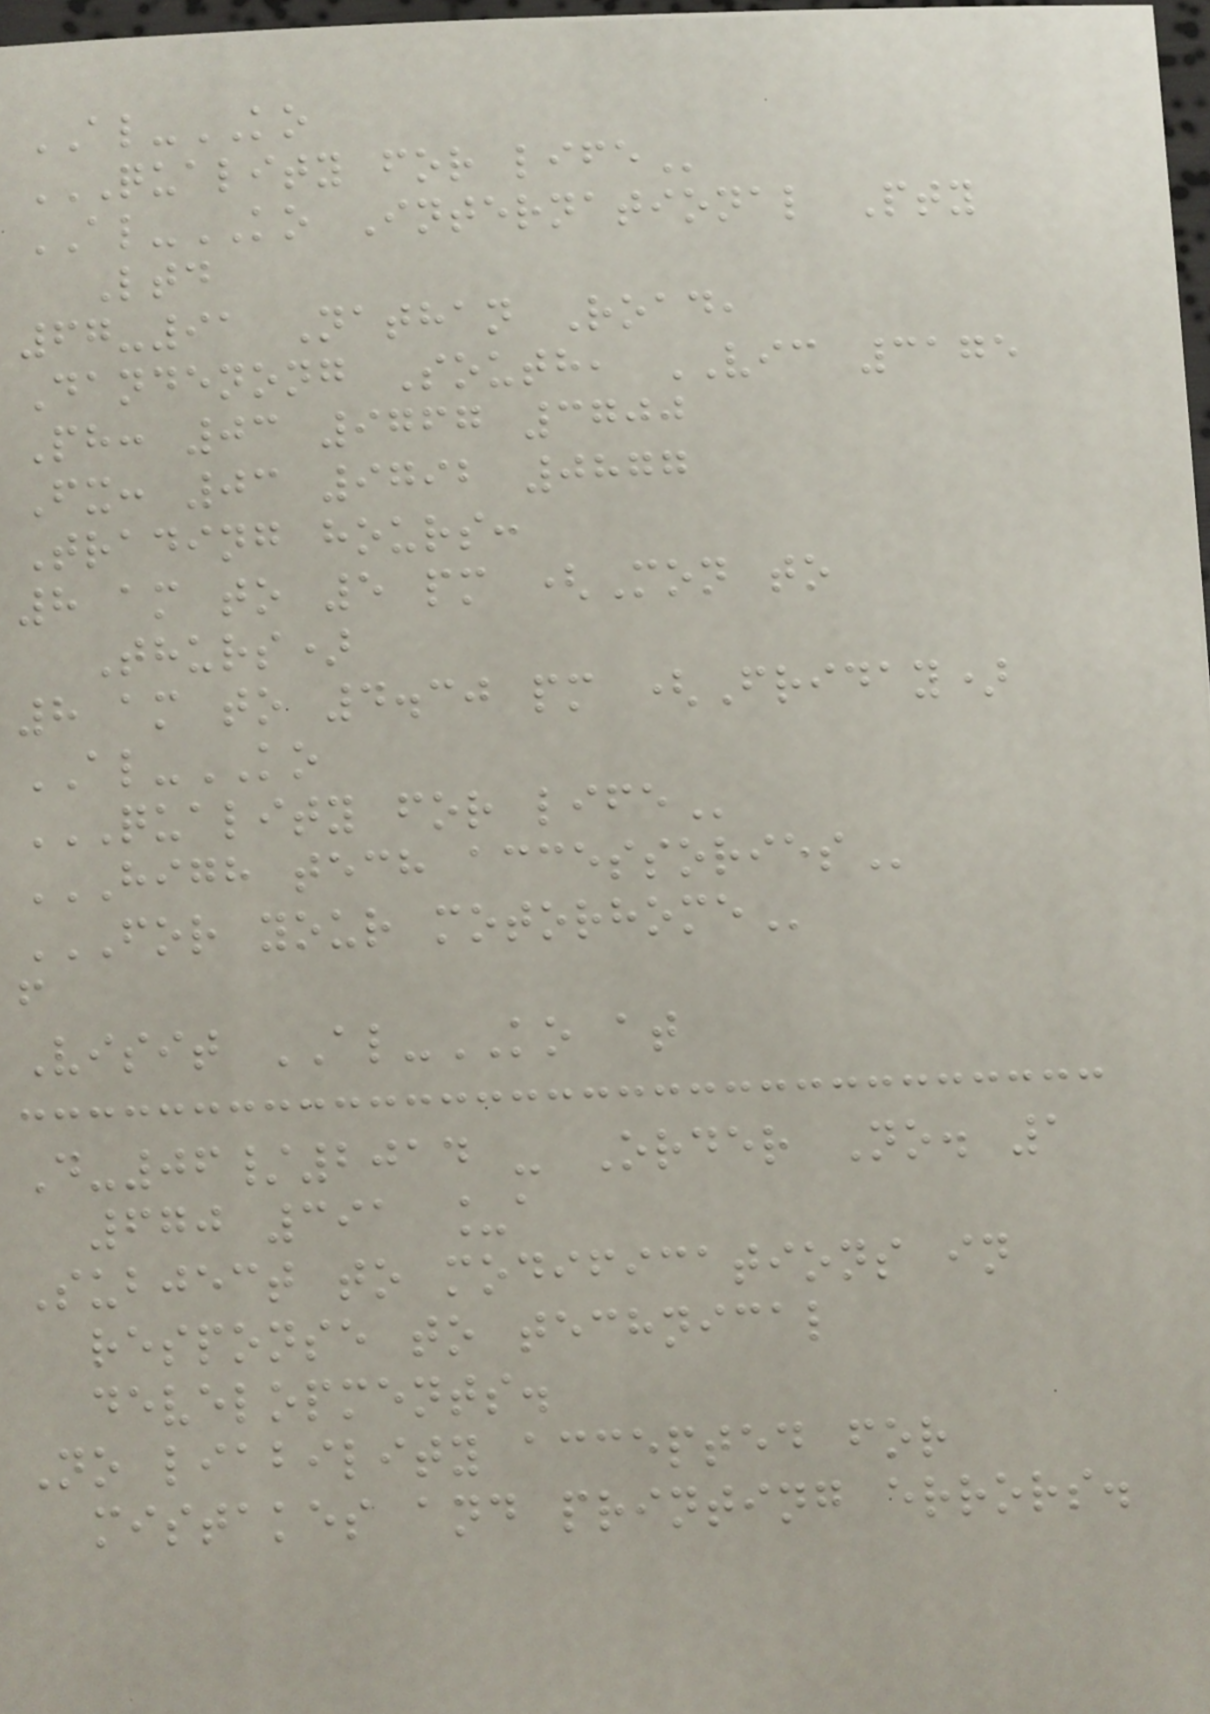AL-KO
QUALITY FOR LIFE
AL-KO International Pty
Ltd
67-91 Nathan Road,
Dandenong South, VIC 3175
Ph: 03 9767 3700
Fx: 03 9792 0877
Trading hours:
8 am to 5 pm (Mon to
Thurs)
8 am to 4.30 pm (Friday)
AL-KO
QUALITY FOR LIFE
HIGH TECH ACCESSORIES
FOR YOUR MOTORHOME
f
Visit AL-KO at
D-06/2014 - Order No. 1
670 391 _a
Subject to modifications in
response to technical
developments.
No liability accepted for
mistakes and printing errors.
